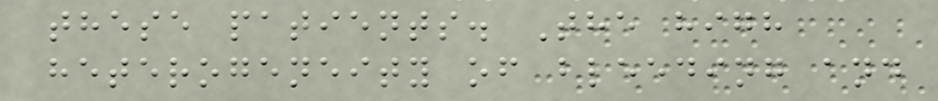these patients. The high
heterogeneity of bleeding and
